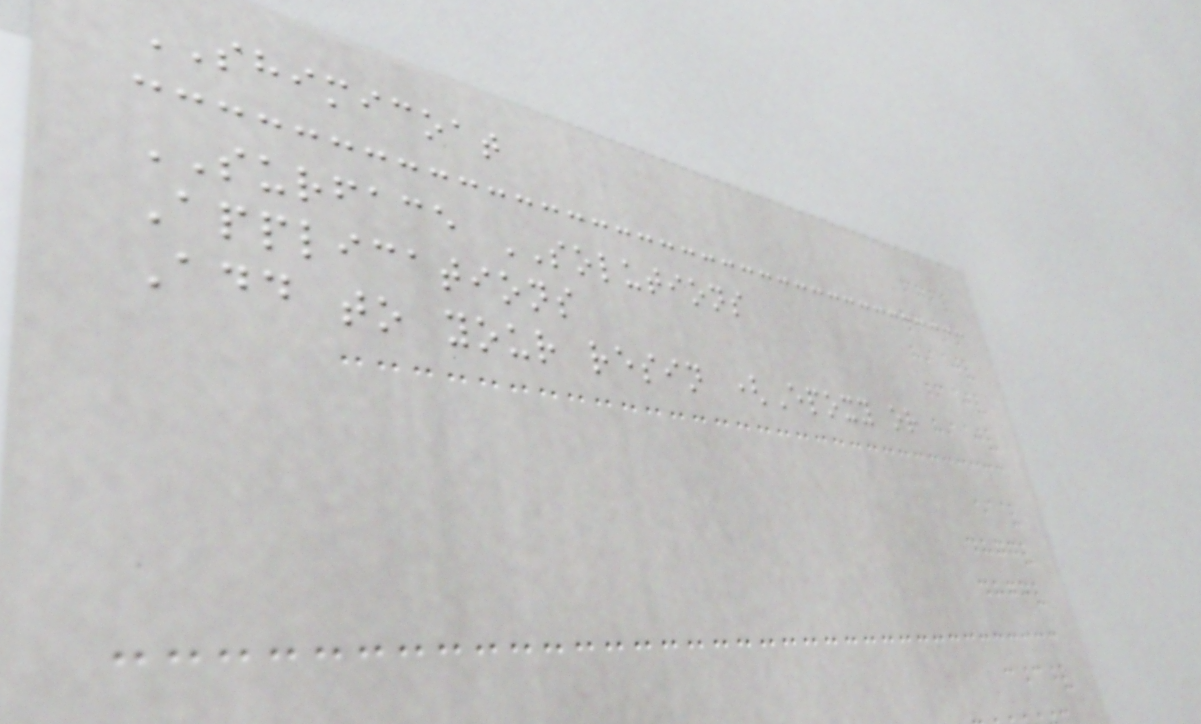SHIMICOAT
SURFACE SOLUTIONS
Applications
Add to your resin (Epoxy or
